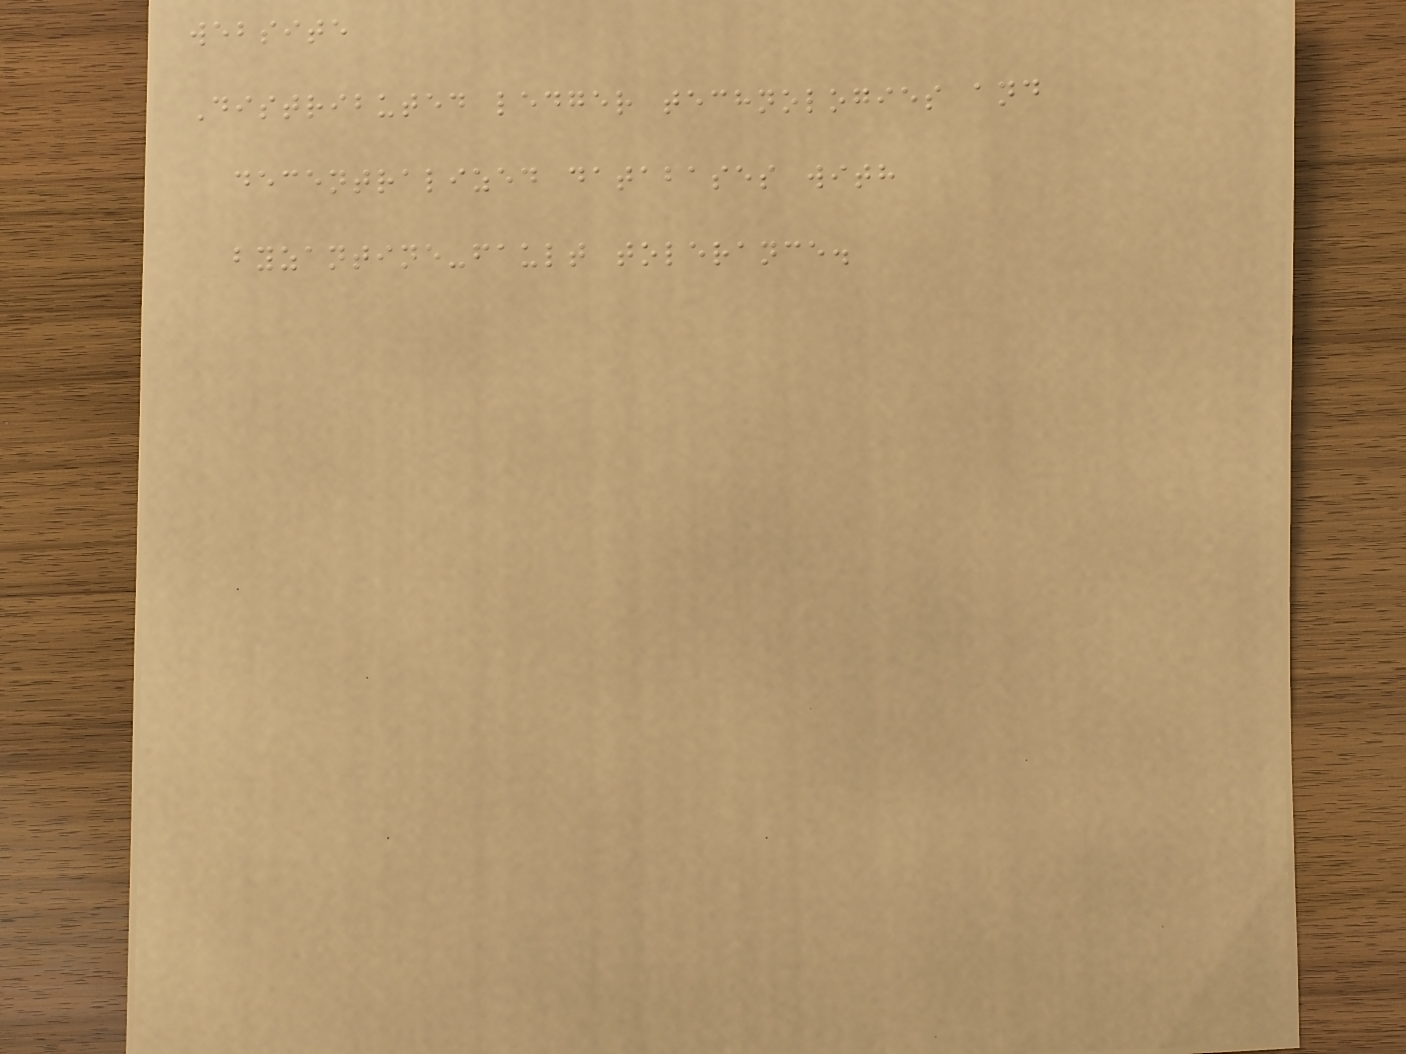website
Distributed ledger technologies and
decentralized databases with
byzantine-fault tolerance.
